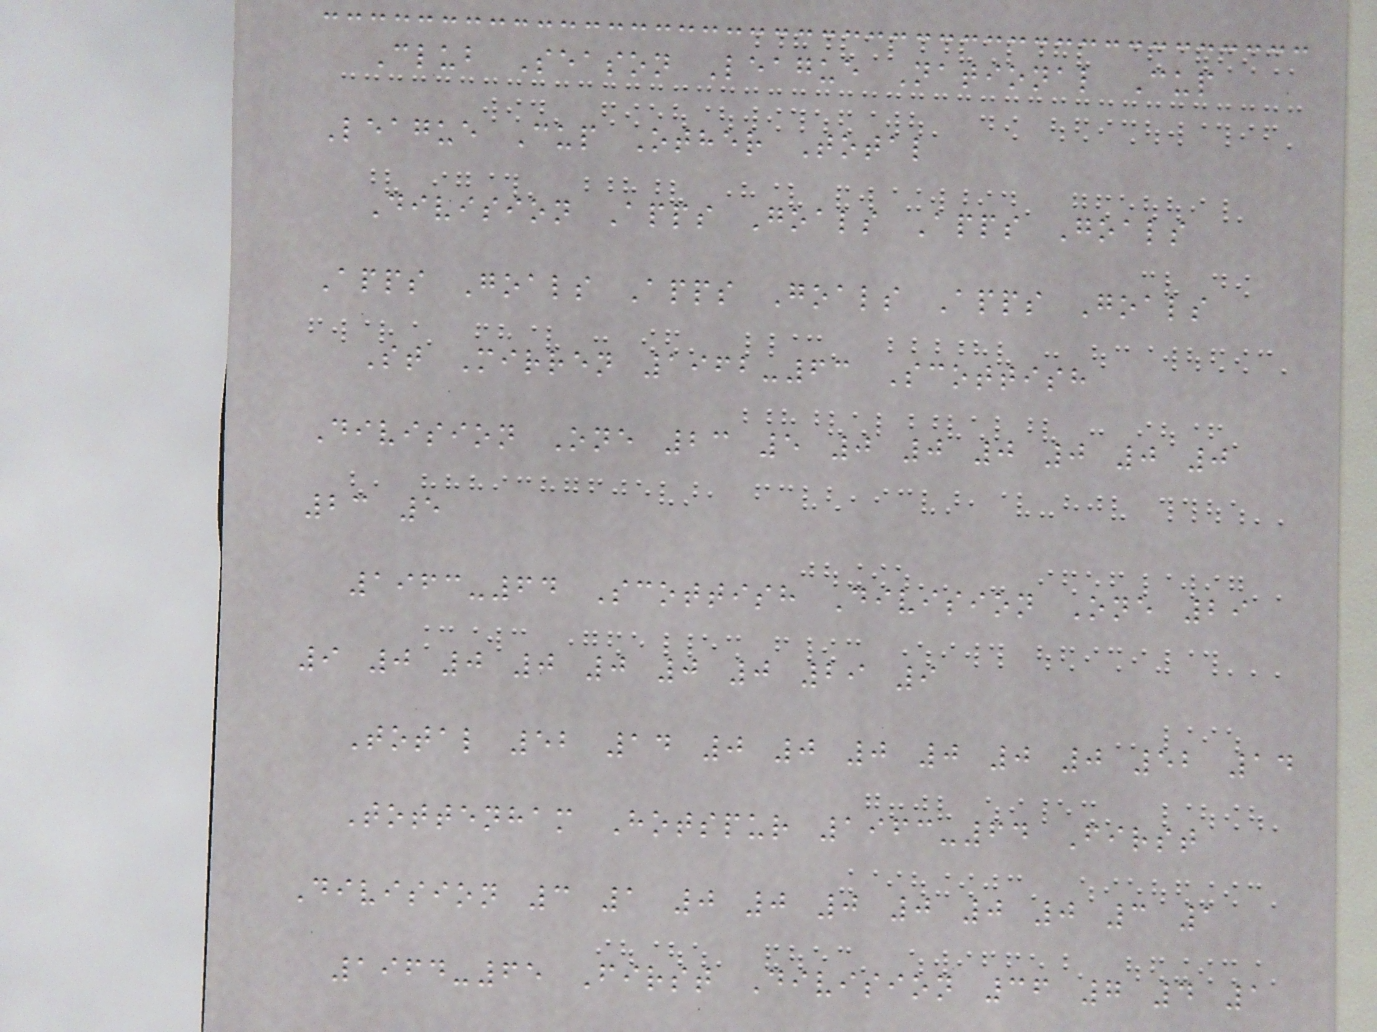Club Season League National Cup
League Cup Other Total
Division Apps Goals Apps Goals
Apps Goals Apps Goals Apps Goals
St Mirren 1962-63 Scottish
Division One 23 5 0 0 0 0 0 0
23 5
1963-64 Scottish Division One 29
9 0 0 0 0 0 0 29 9
Total 52 14 0 0 0 0 0 0 52 14
Tottenham Hotspur 1963-64 First
Division 3 1 0 0 0 0 0 0 3 1
1964-65 First Division 36 7 4 1
